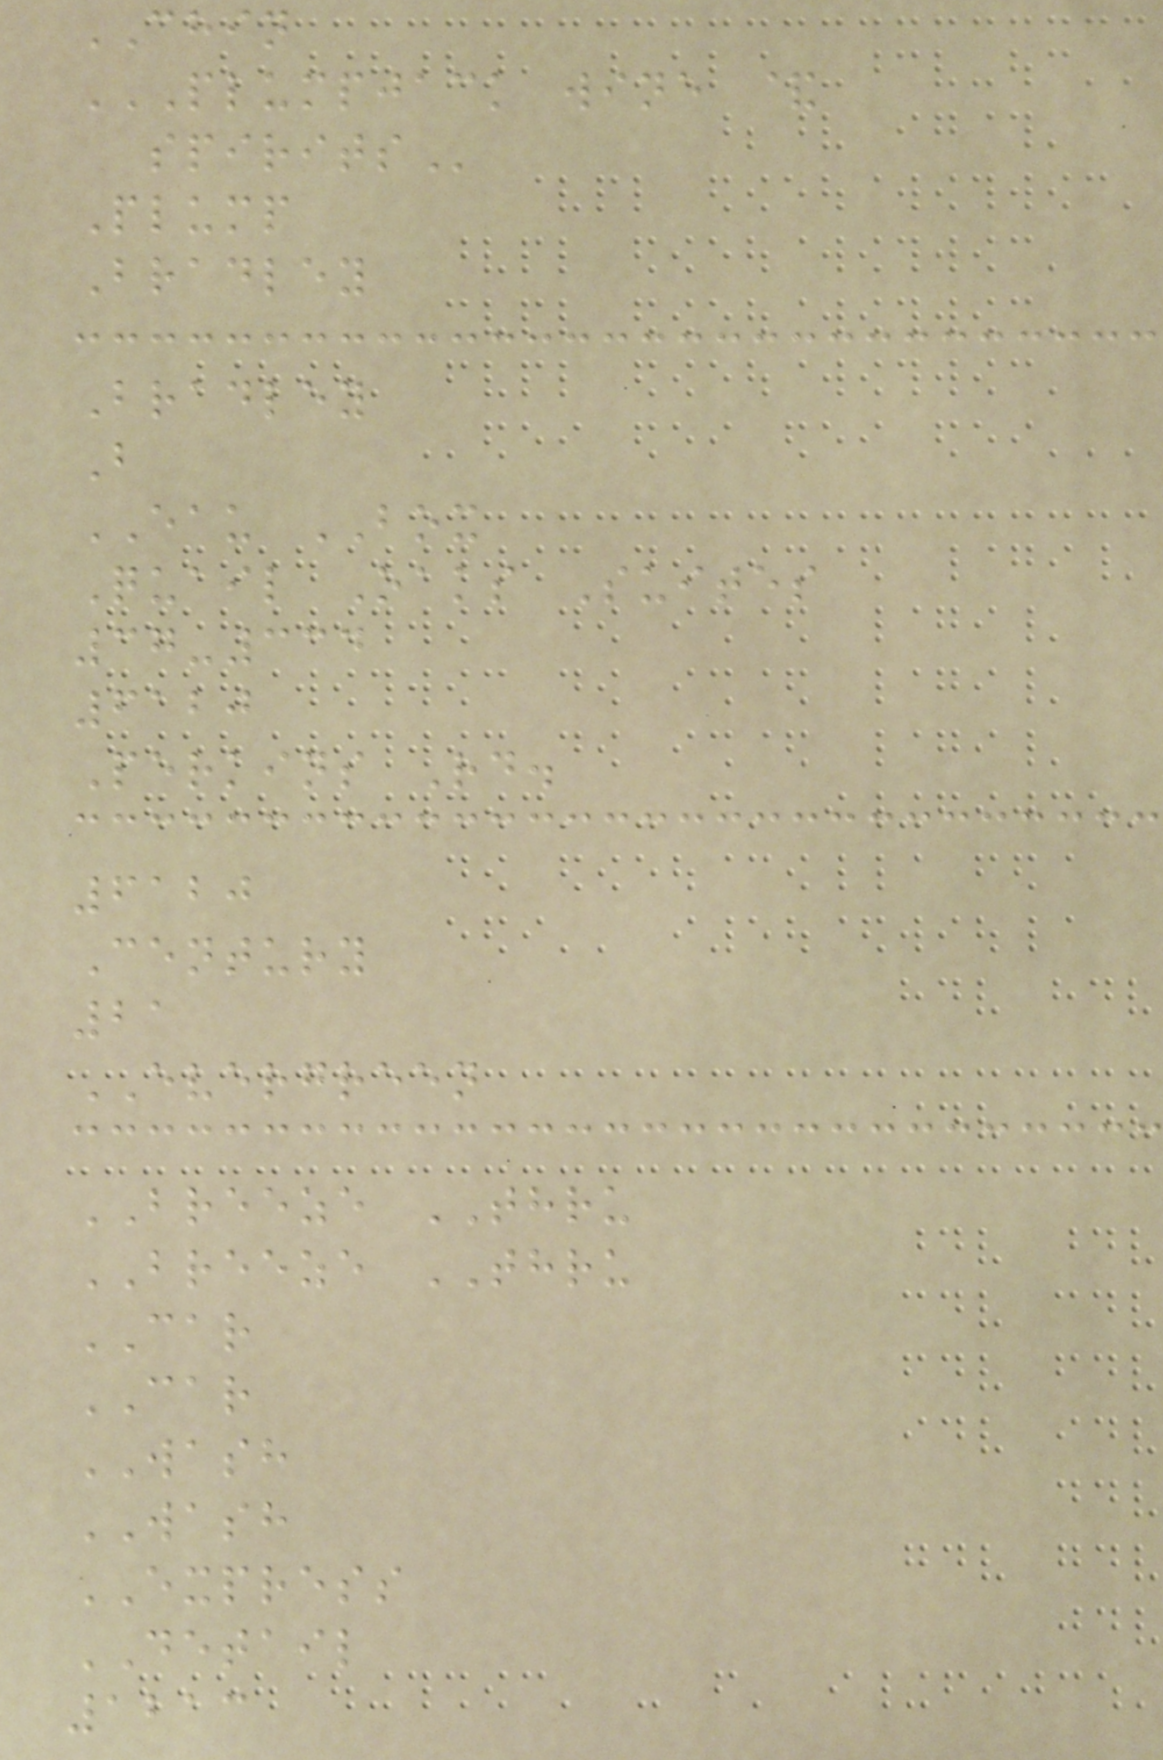CHIN
PLUMPJACK WINE &
SPIRITS
Plump
Bradley
Bradley
B
EAU BOX
Quail Oaks Suites
37-334
6120
Perkins Rd.
6120
Century
21
EVERGREEN
BREEZE THRU
BREEZE THRU
CAR
CAR
WASH
WASH
EXPRESS
DETAIL
1213
